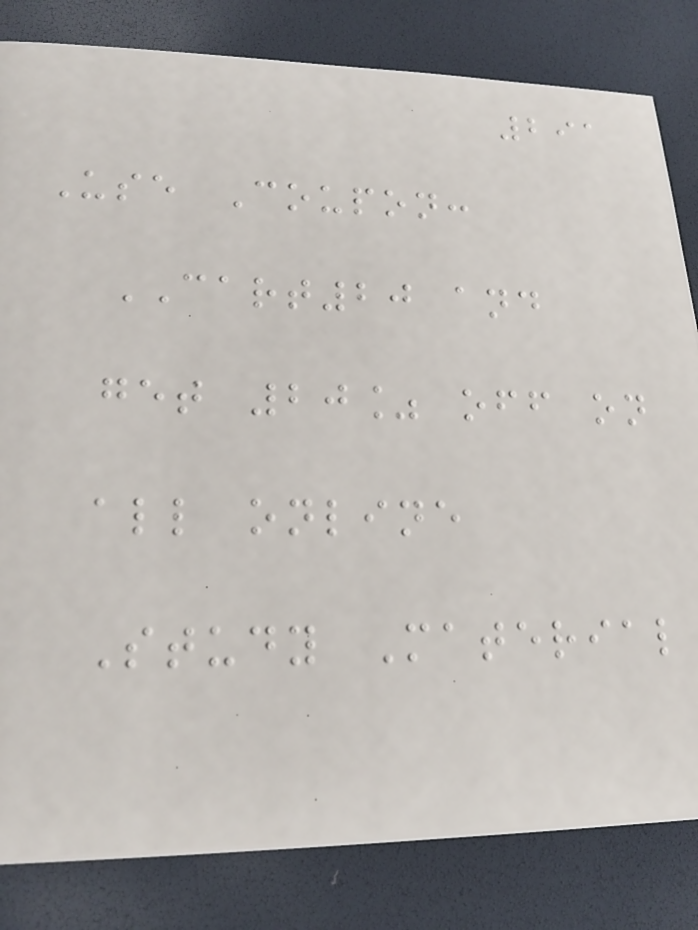291
Use Coupon:
CART20 and
get 20% off on
all online
Study Material
